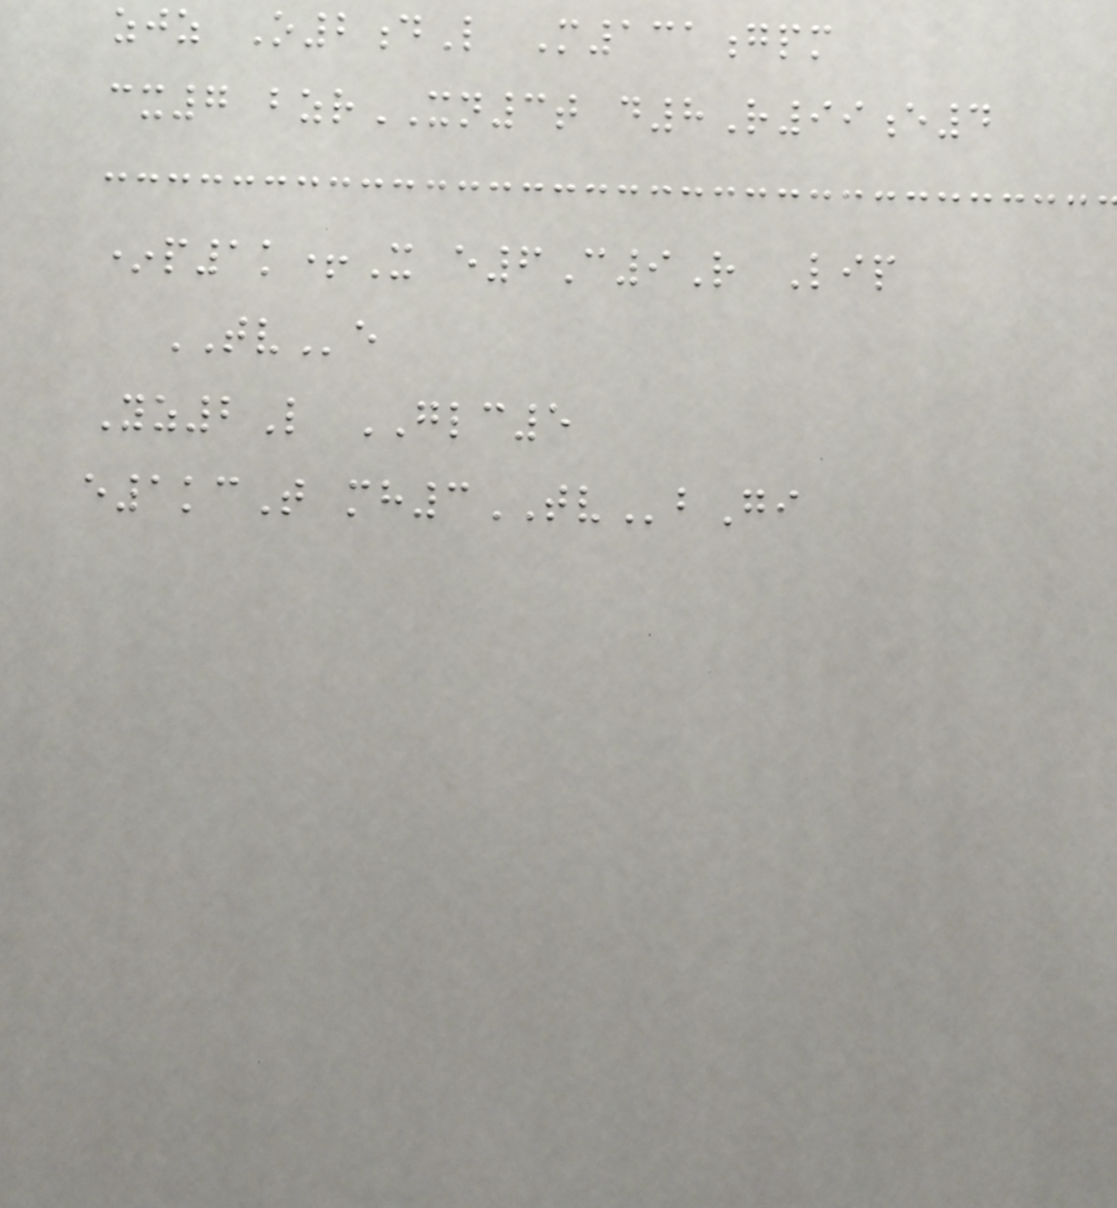zjz O2dL M131gpm
cx7 bzrXN3t d8R99e4
*p1k+X e6C9R Lip
TVe
Yz2L GLC5
e1kcT mh3TVbGi
